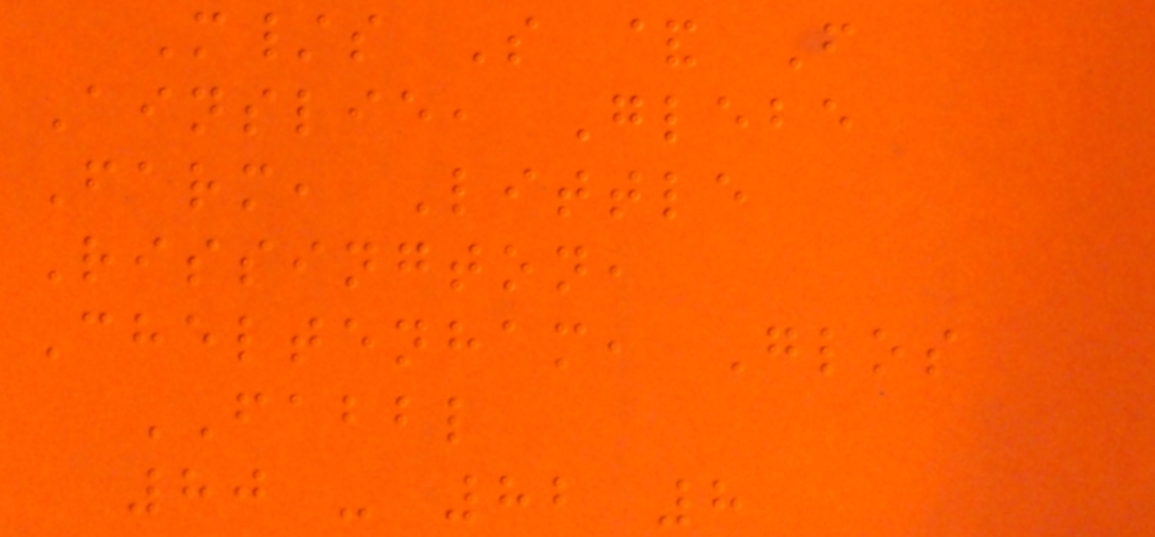M/s S & F
Ainslie, Glebe
Farm, Little
Rissington,
Cheltenham, Glos
FABBL
80 - 82 8
